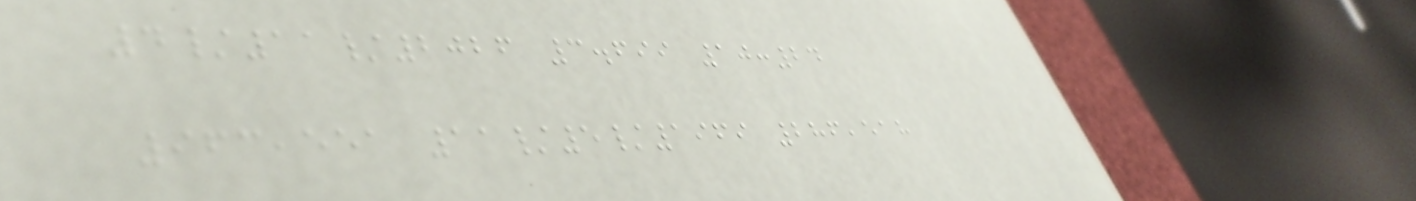4/11/2026 3.699 10:24
963,551 11/5/1969 286,518
